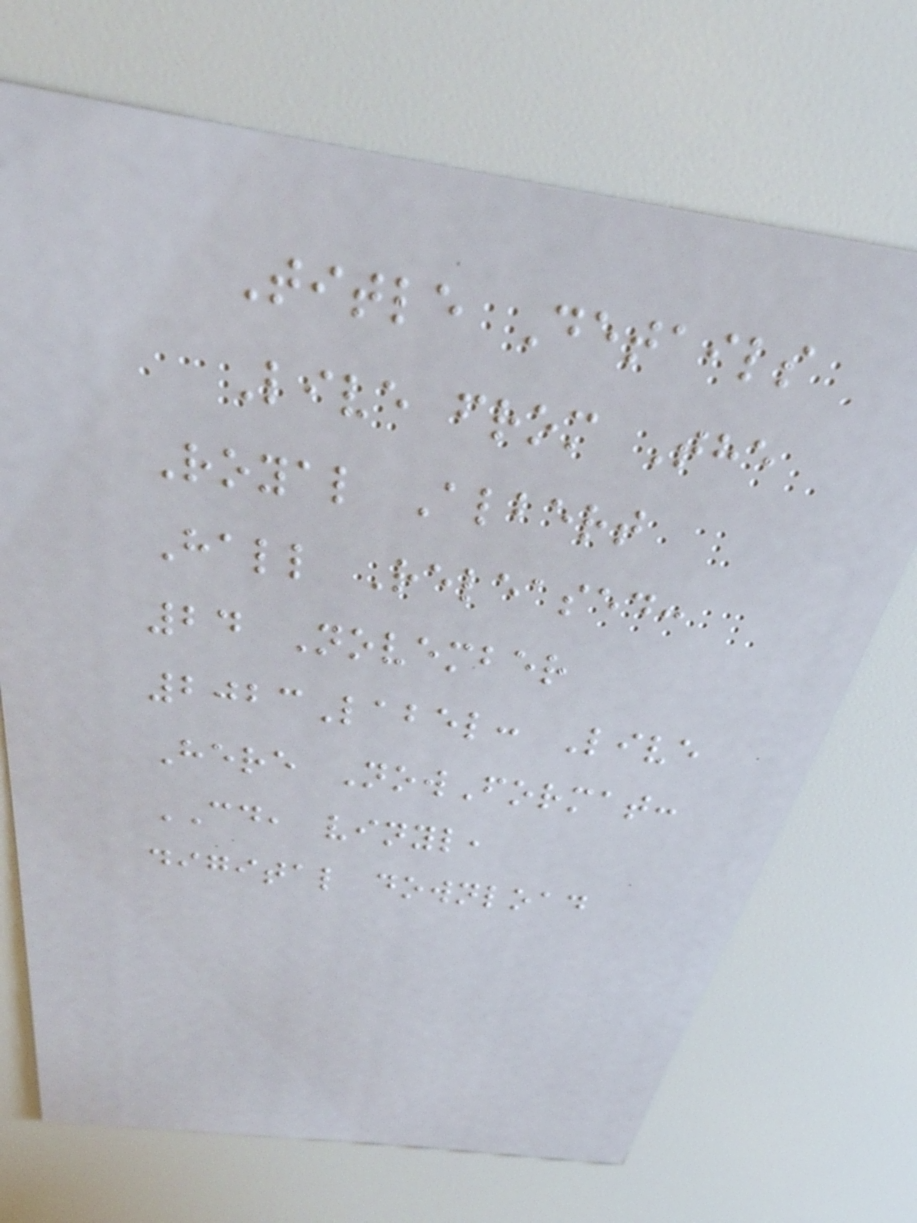Title Details
Live from The
Royal Albert
Hall Released:
24 November
2023Label: Live
Here NowFormat:
CD, vinyl,
digital download
